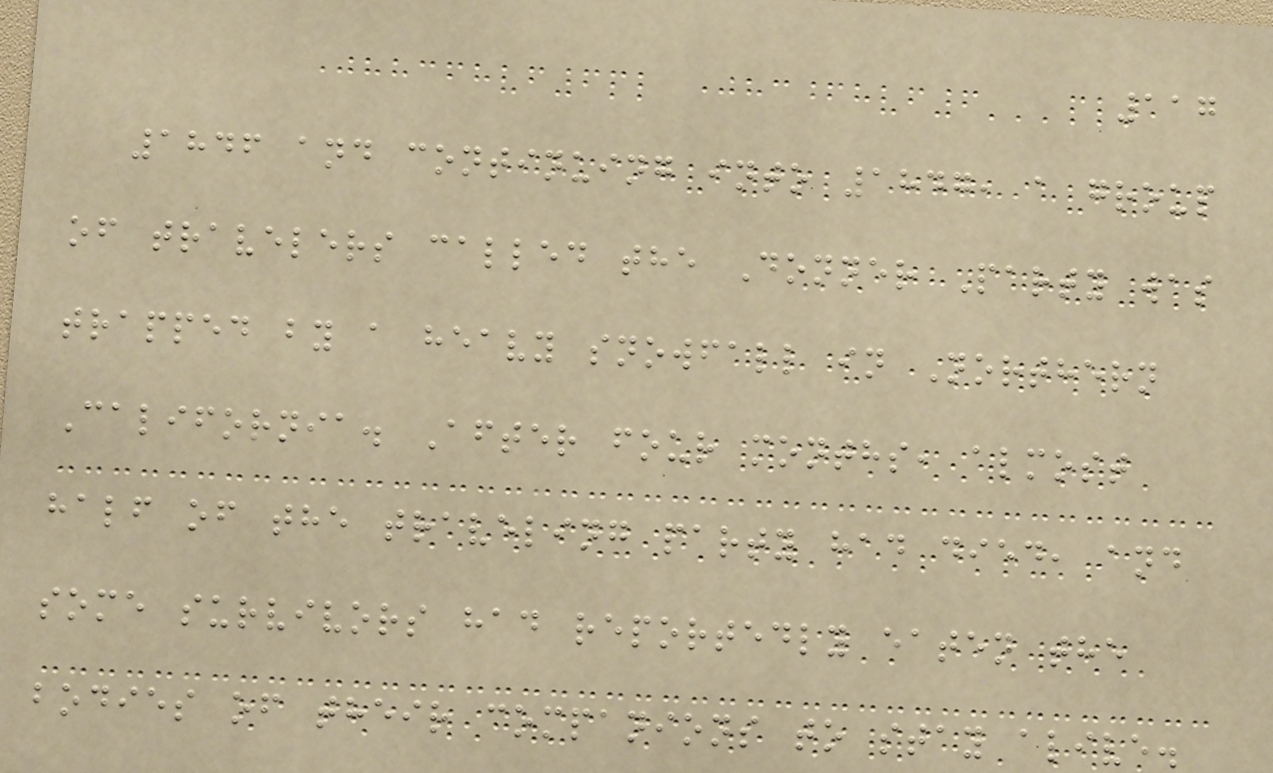117
1846 and continuing into 1847, a group
of travelers called the Donner Party was
trapped by a heavy snowfall in Northern
California. After four months, almost
half of the traveling party had died, and
some survivors had reportedly eaten the
bodies of their companions to stay alive.
